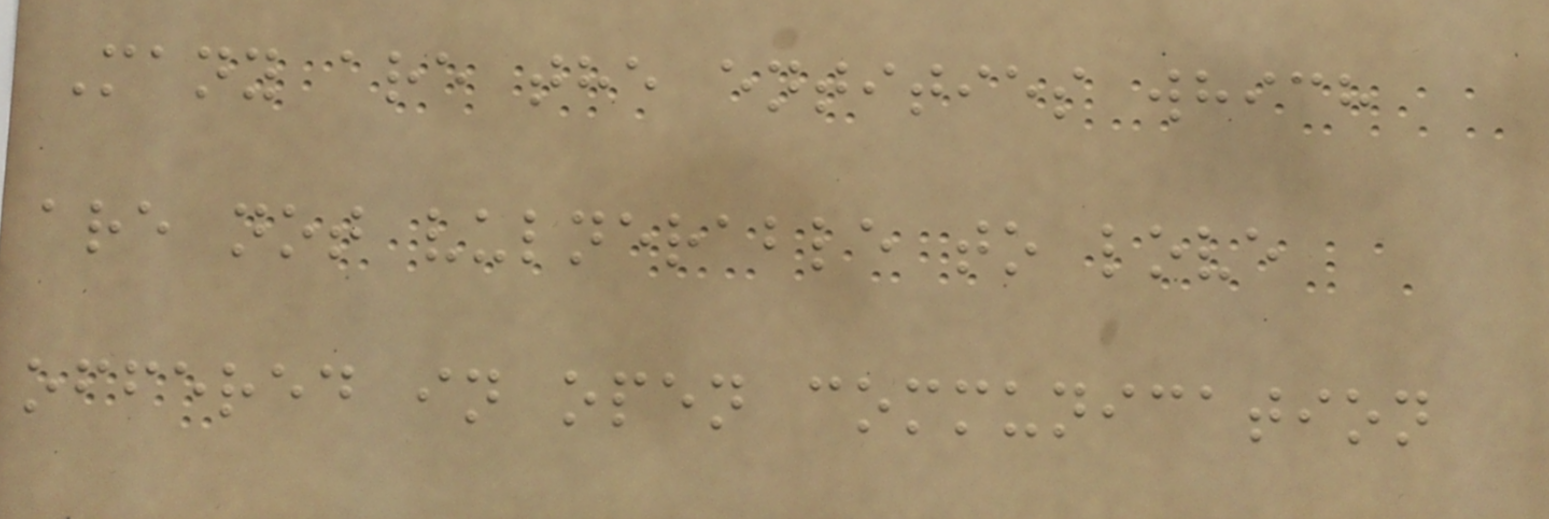Many are the entities which
are not vulnerable to love
offered in open communication
